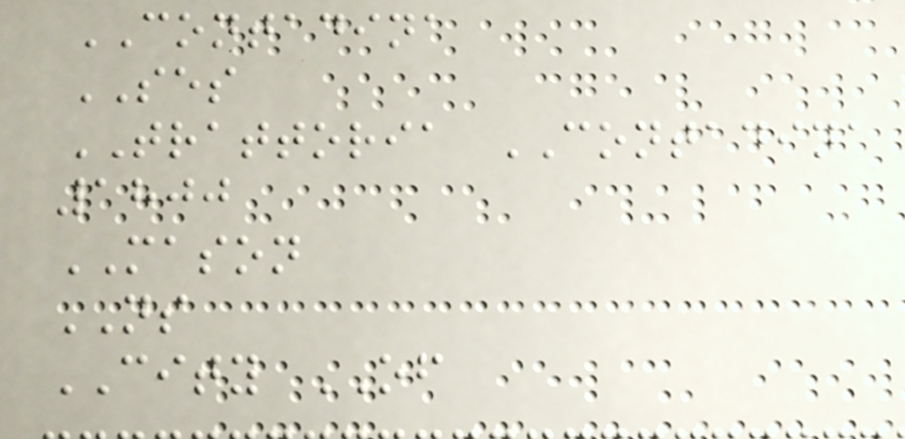CONTADINA
SES
TRATTORIA CONTADINA
1800
MASON
NS
CITY OF
